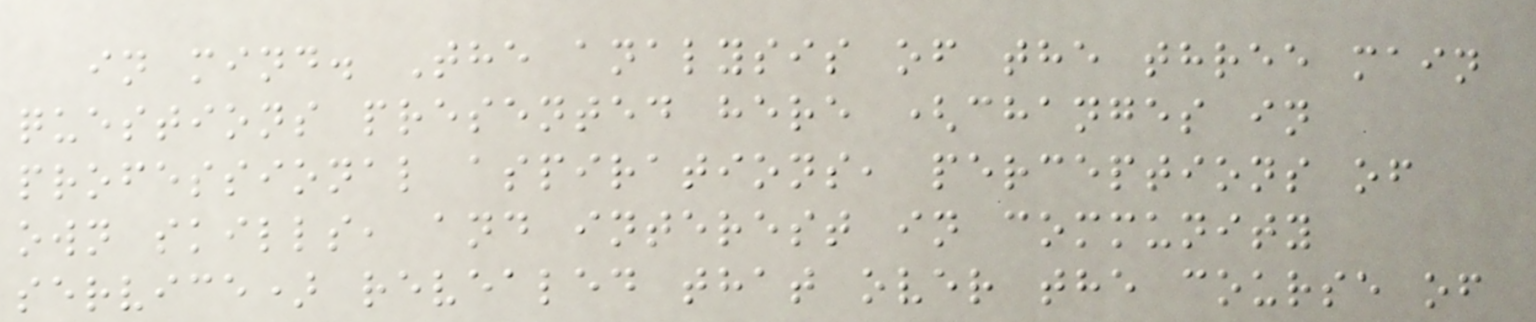in mind. The analysis of the three main
questions presented here (changes in
professional aspirations, perceptions of
own skills, and interest in community
service) revealed that over the course of
